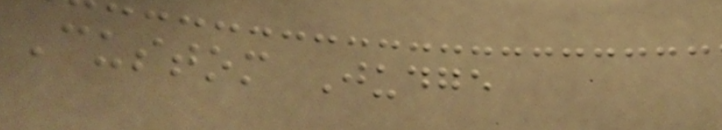Custom Judge
